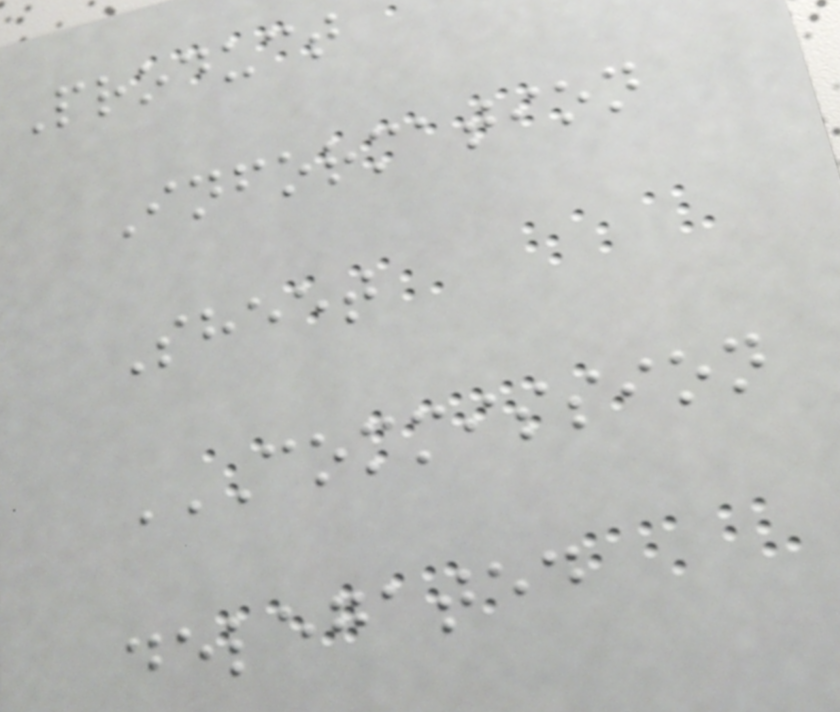Product
Information
Sheet
COMMISSION
DELEGATED
